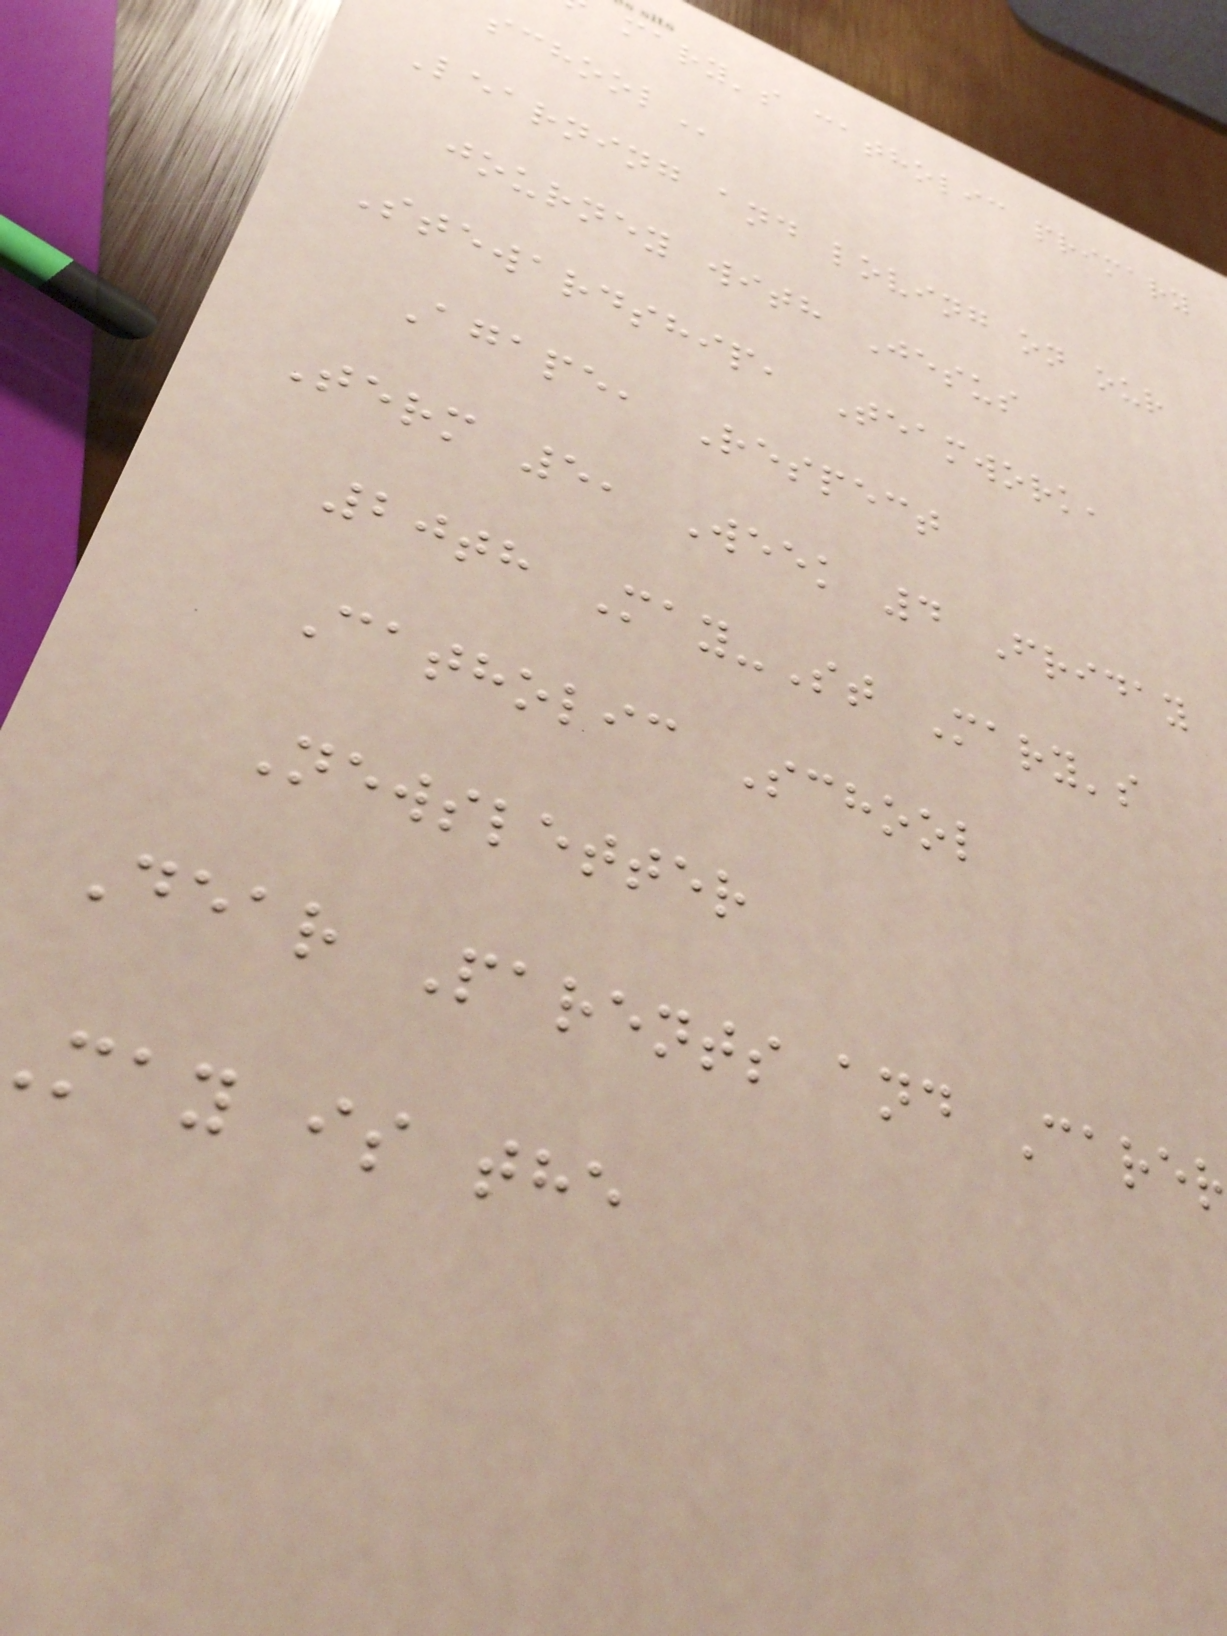mary's catholic primary
Learning and loving on our
journey with Jesus
Stewardship, Teamwork,
Agape, Respect
Term 5, Week 4 Friday
20th May-St Mary's
Catholic School
Newsletter
Dear Parents and Carer
may is the
